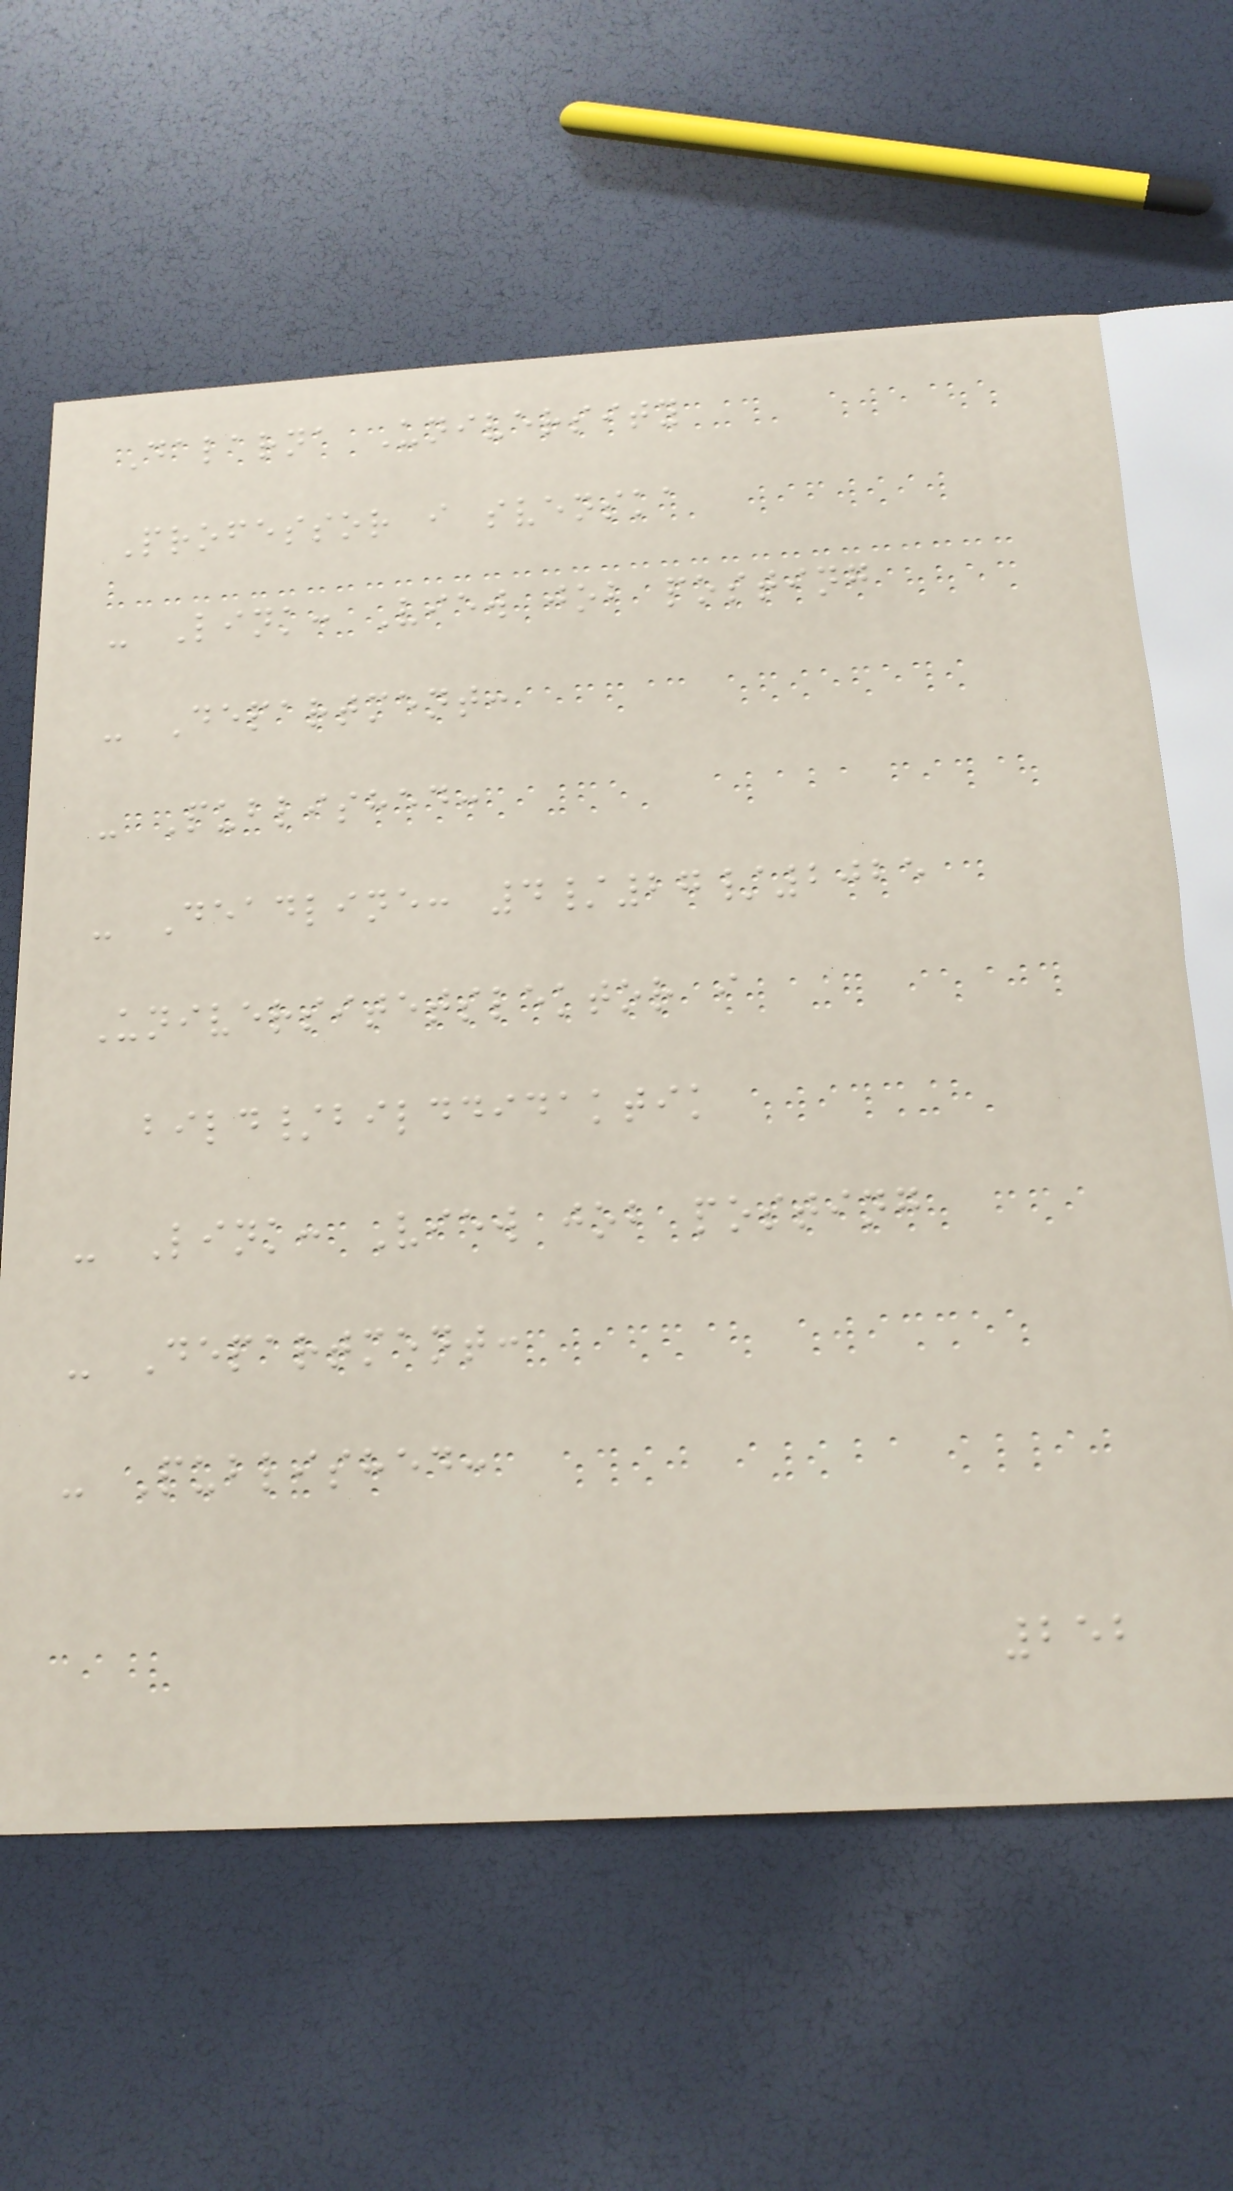Dalarna University
Professor i svenska
- Link: View job posting
- Department:
- Published:
- Deadline: 4/27/2025
Universitetslektor i
bild/bilddidaktik
- Link: View job posting
- Department:
- Published:
252
